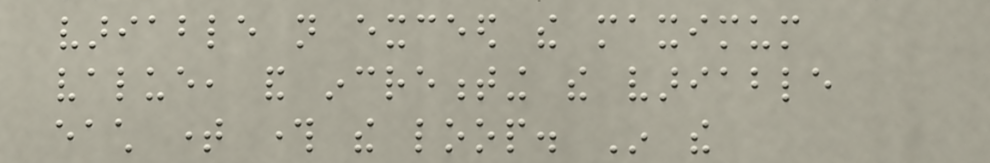variable not exceed the maximum
value, and incrementing the variable
each time through the loop. In the
